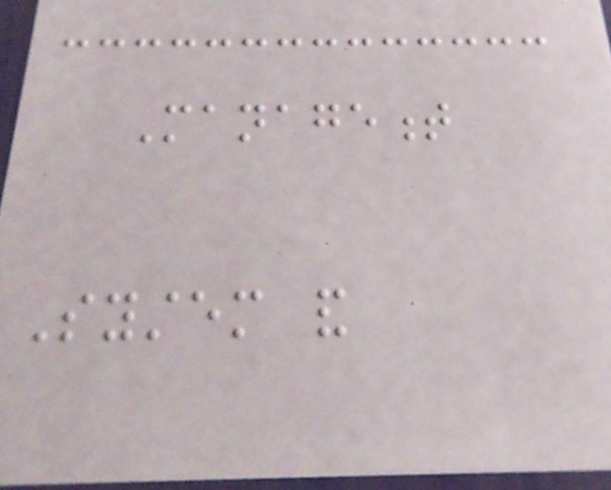Management
System and
